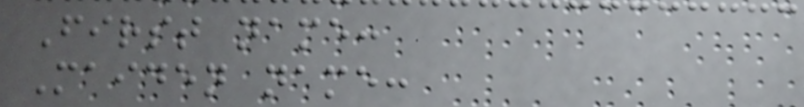First name:
Maiden name:
